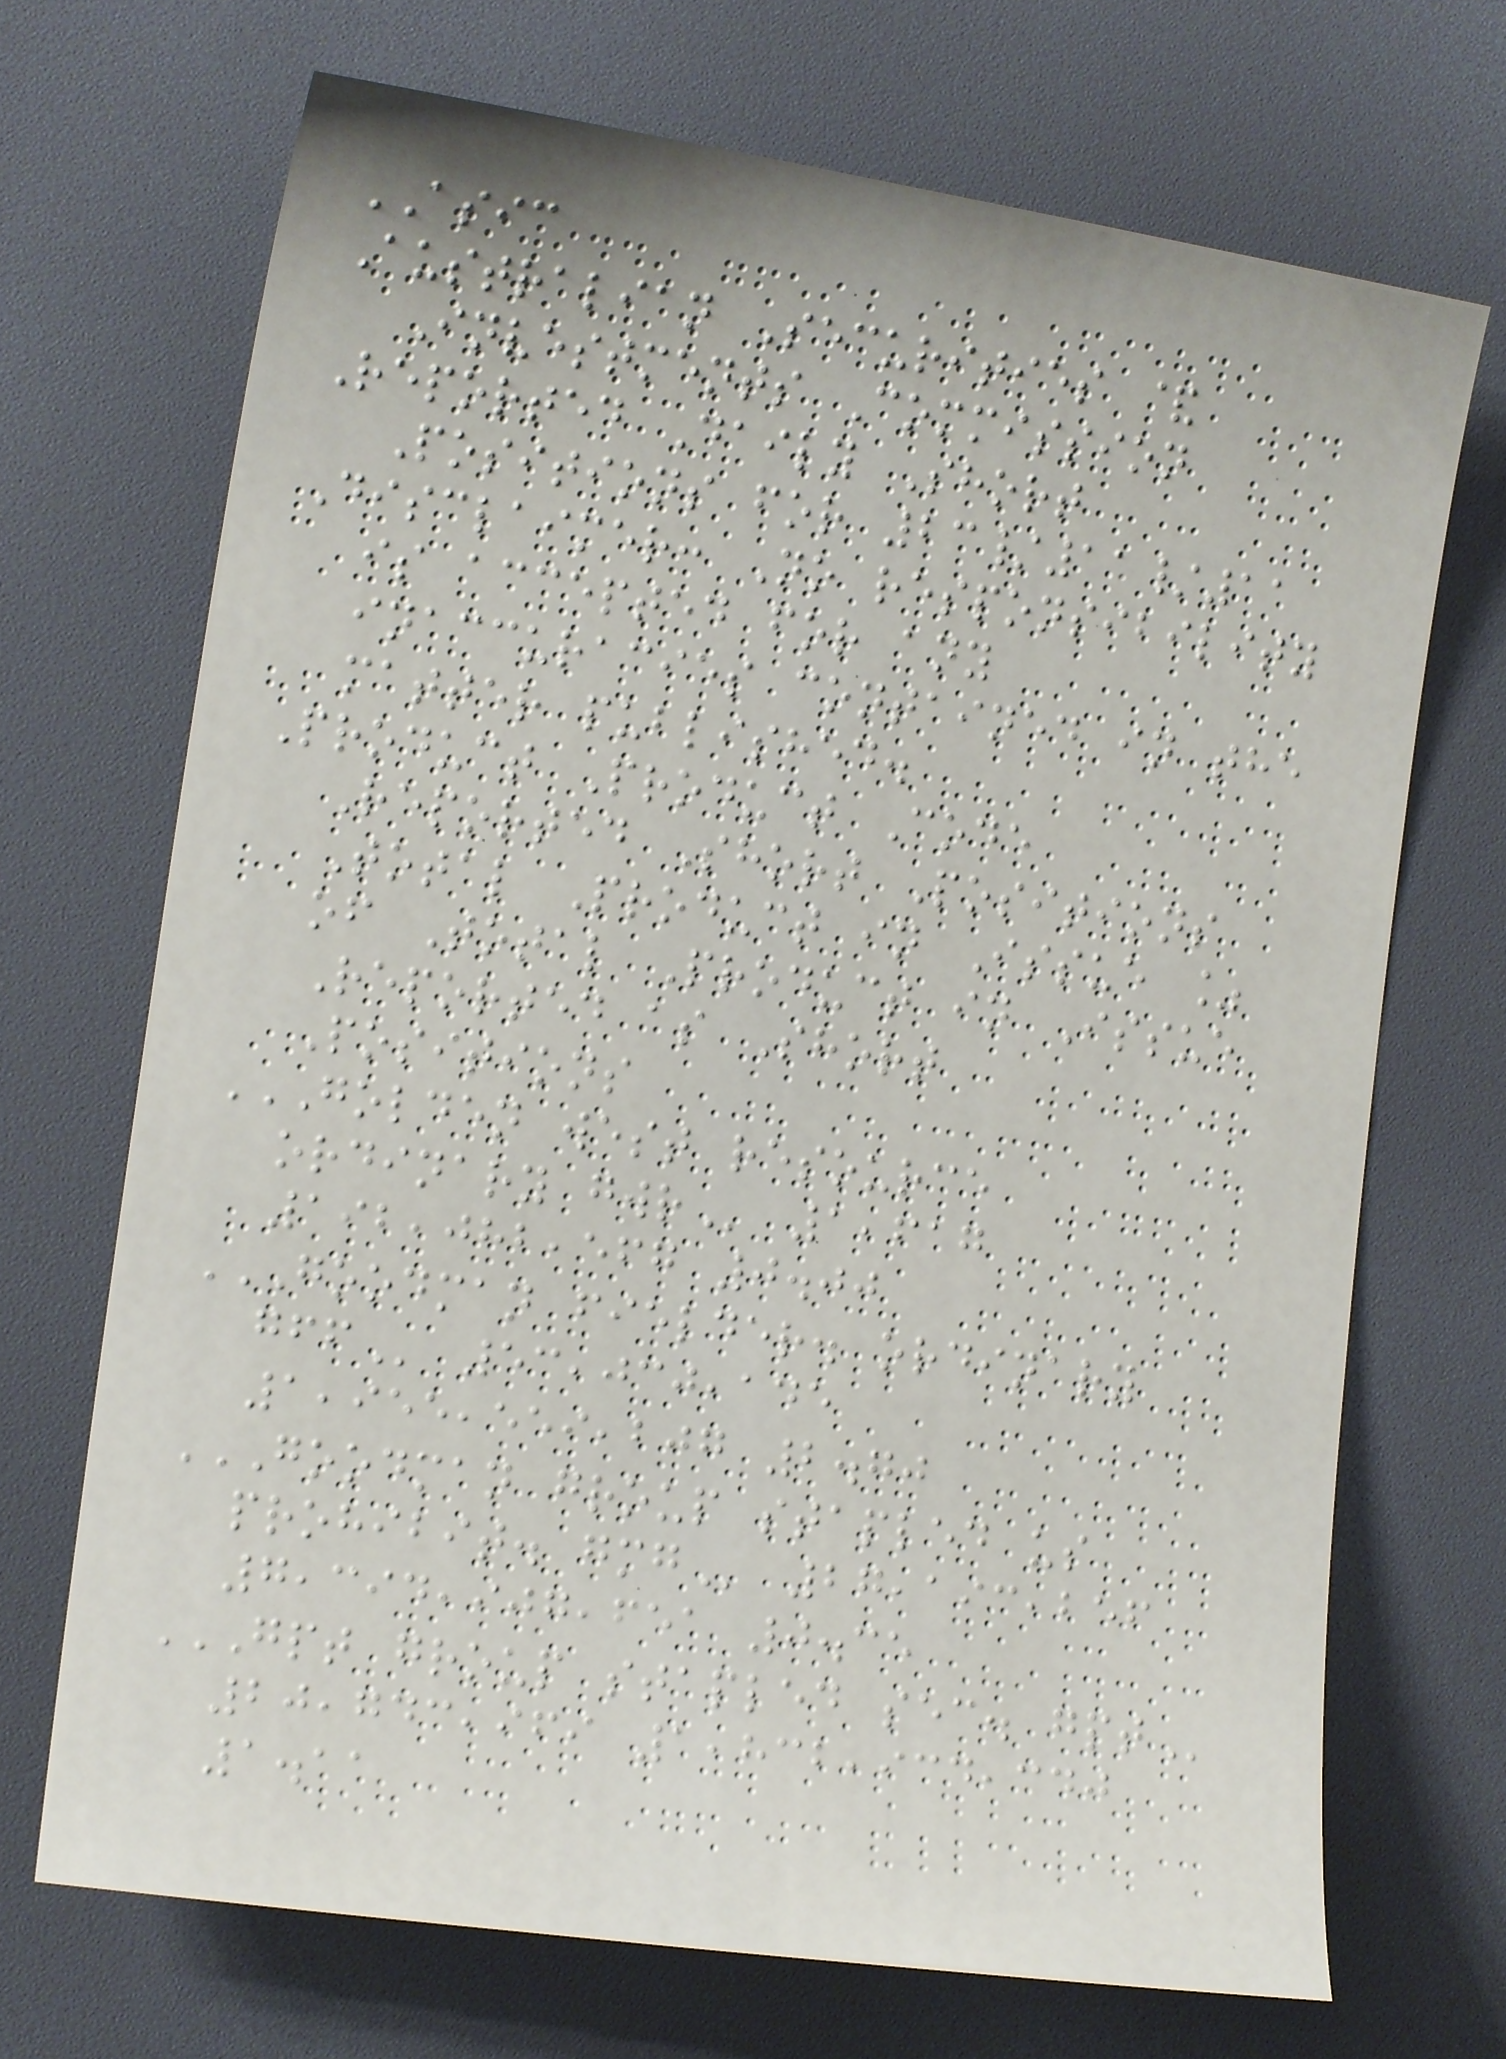ASIC
Australian Securities &
Investments Commission
Reported Daily Short
Positions for 23/11/11
Disclaimer: No responsibility
is accepted for any
inaccuracies contained in the
matter published.
Product Product Code
Reported Short Positions
Total Product in Issue %
of Total Product in Issue
Reported as Short
Positions
GOLDEN WEST RESOURCE
ORDINARY GWR 1,617
192,082,567 0.00
GOODMAN FIELDER. ORDINARY
GFF 53,030,145
1,955,559,207 2.70
GOODMAN GROUP STAPLED US
PROHIBIT. GMG 27,193,256
7,394,907,651 0.35
GPT GROUP STAPLED SEC. GPT
20,743,969 1,832,934,340
1.11
